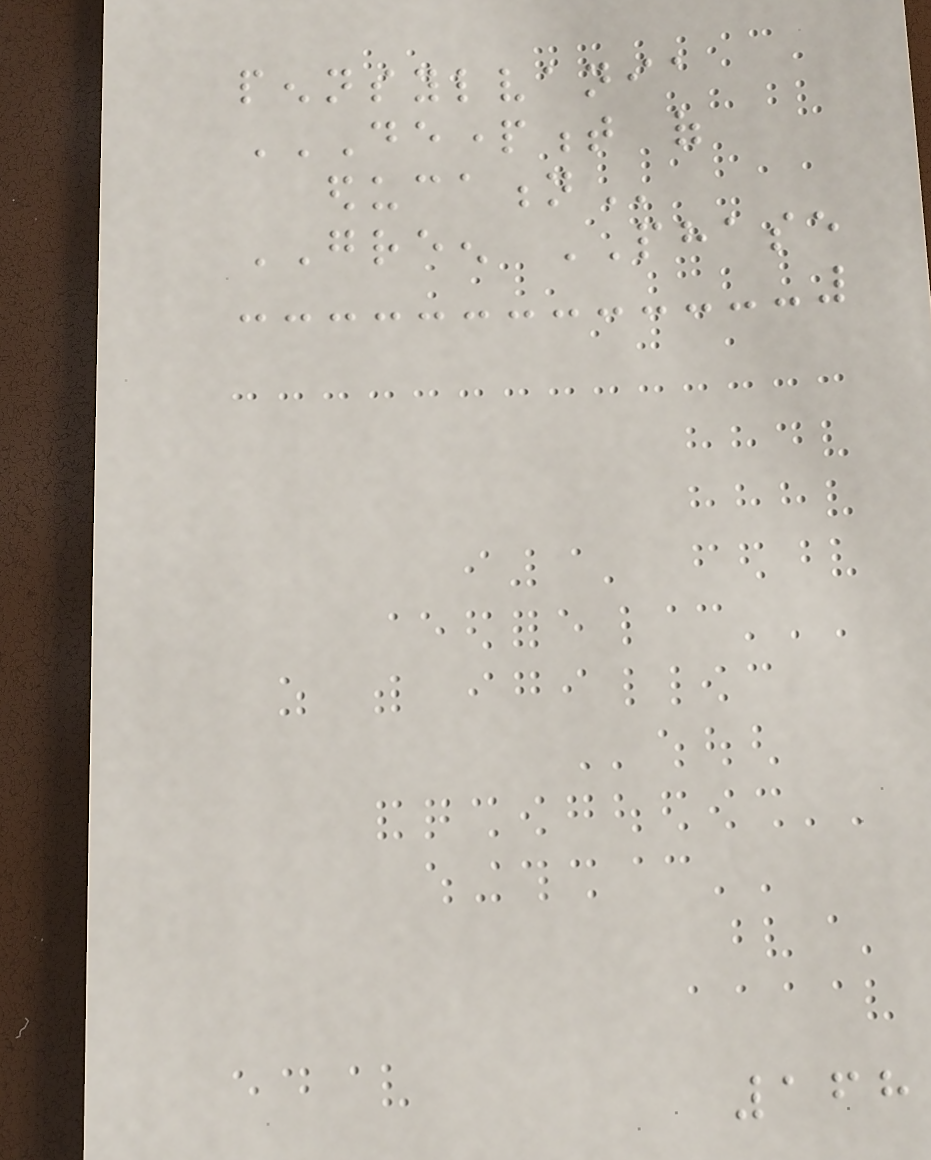pennsylvania
DEPARTMENT OF
EDUCATION
GREEN PHASE
168
